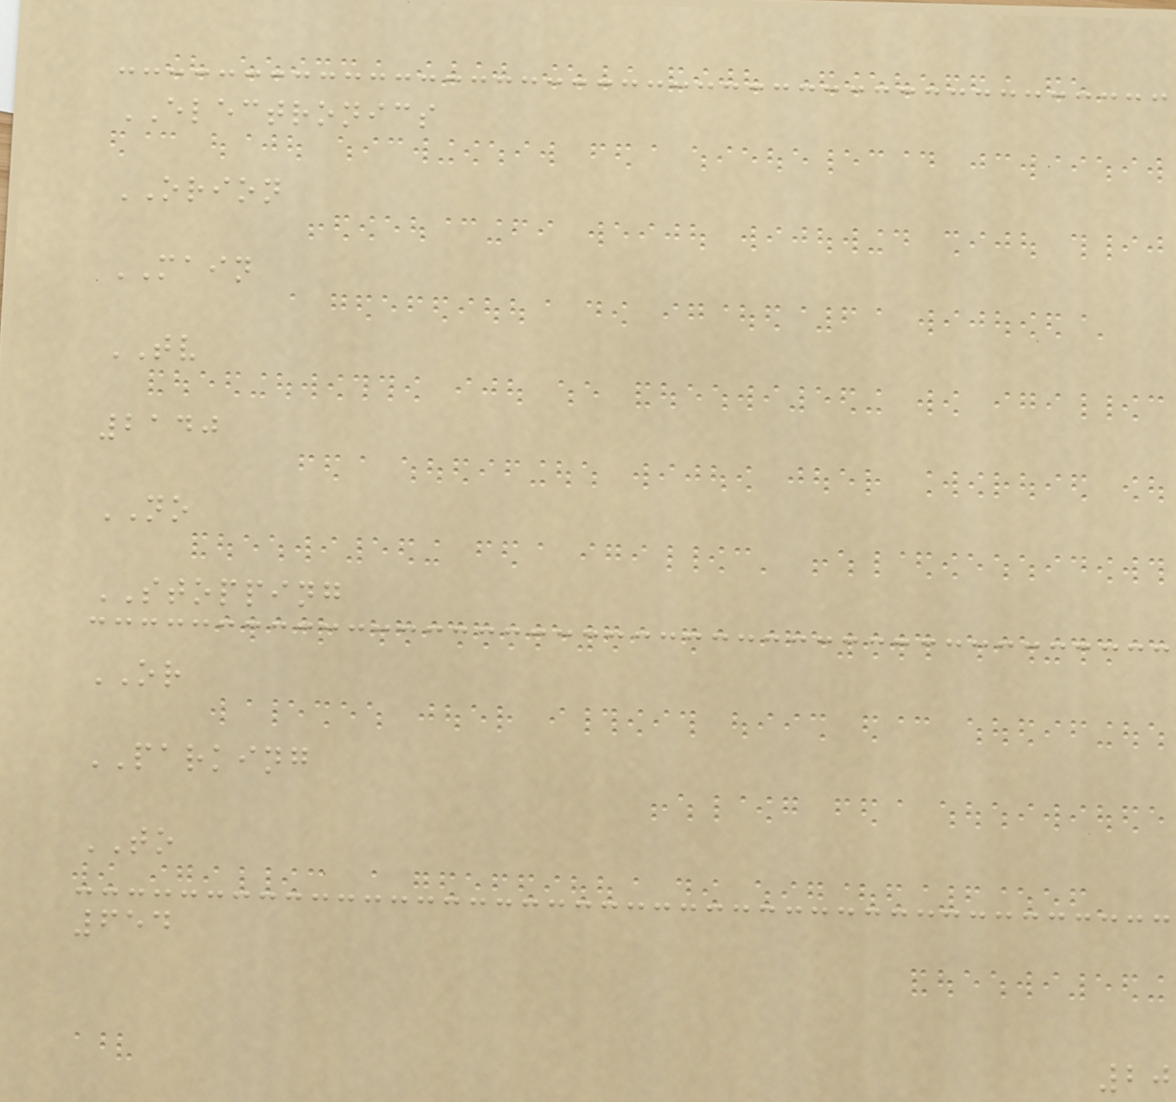ELECTRONICS
ORION
MAIN
TV
2140
NO
STOPPING
OR
PARKING
TO
654
20
